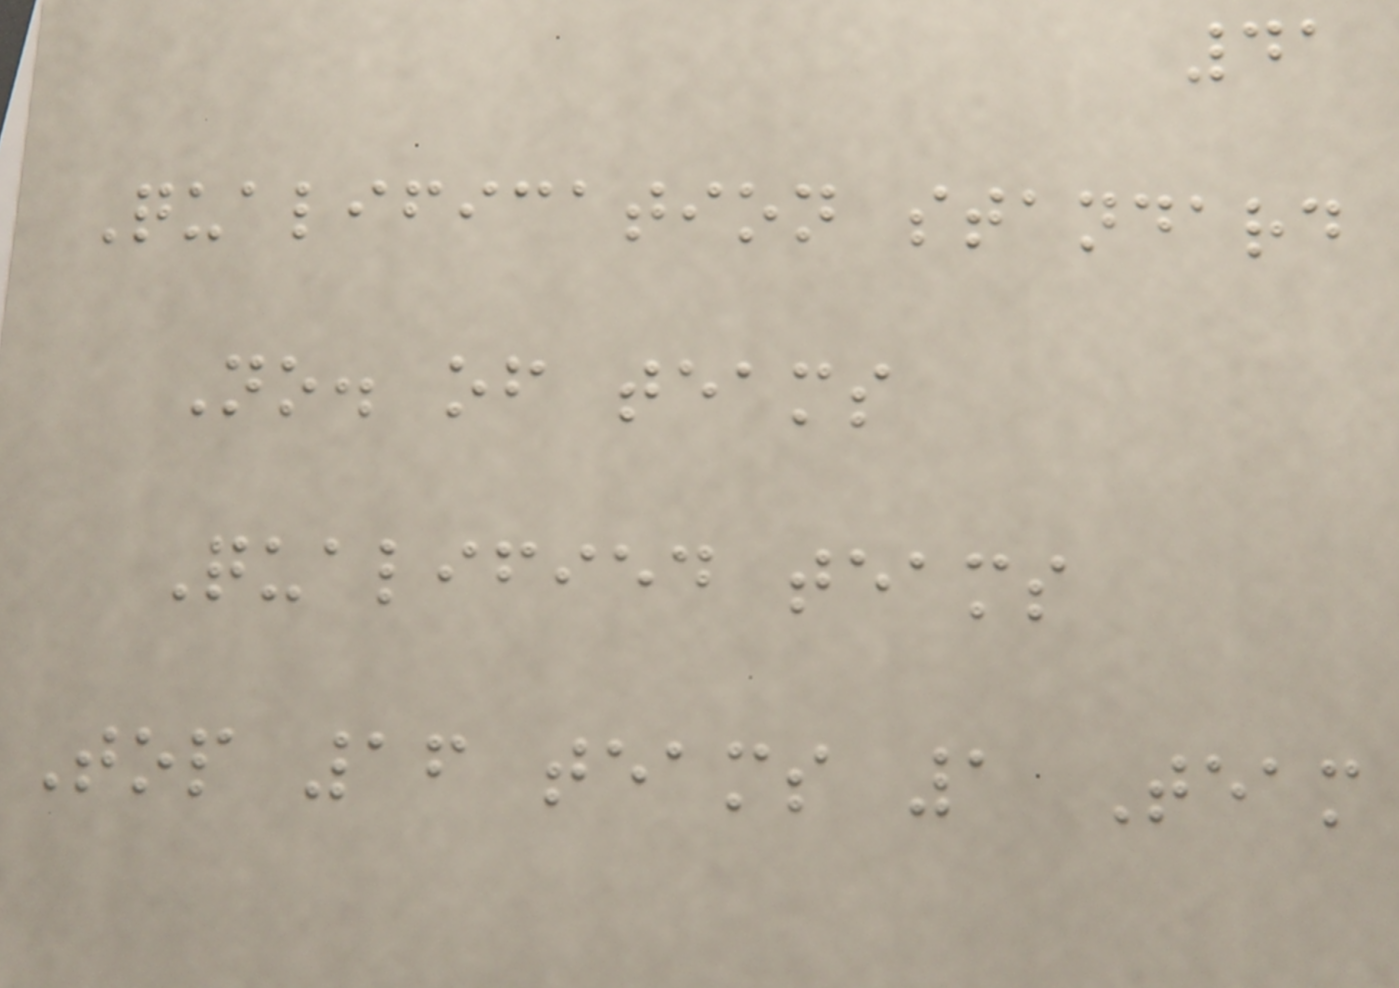41
Qualification standard
No. of teams
Qualified teams
Top 16 teams 1 Team
